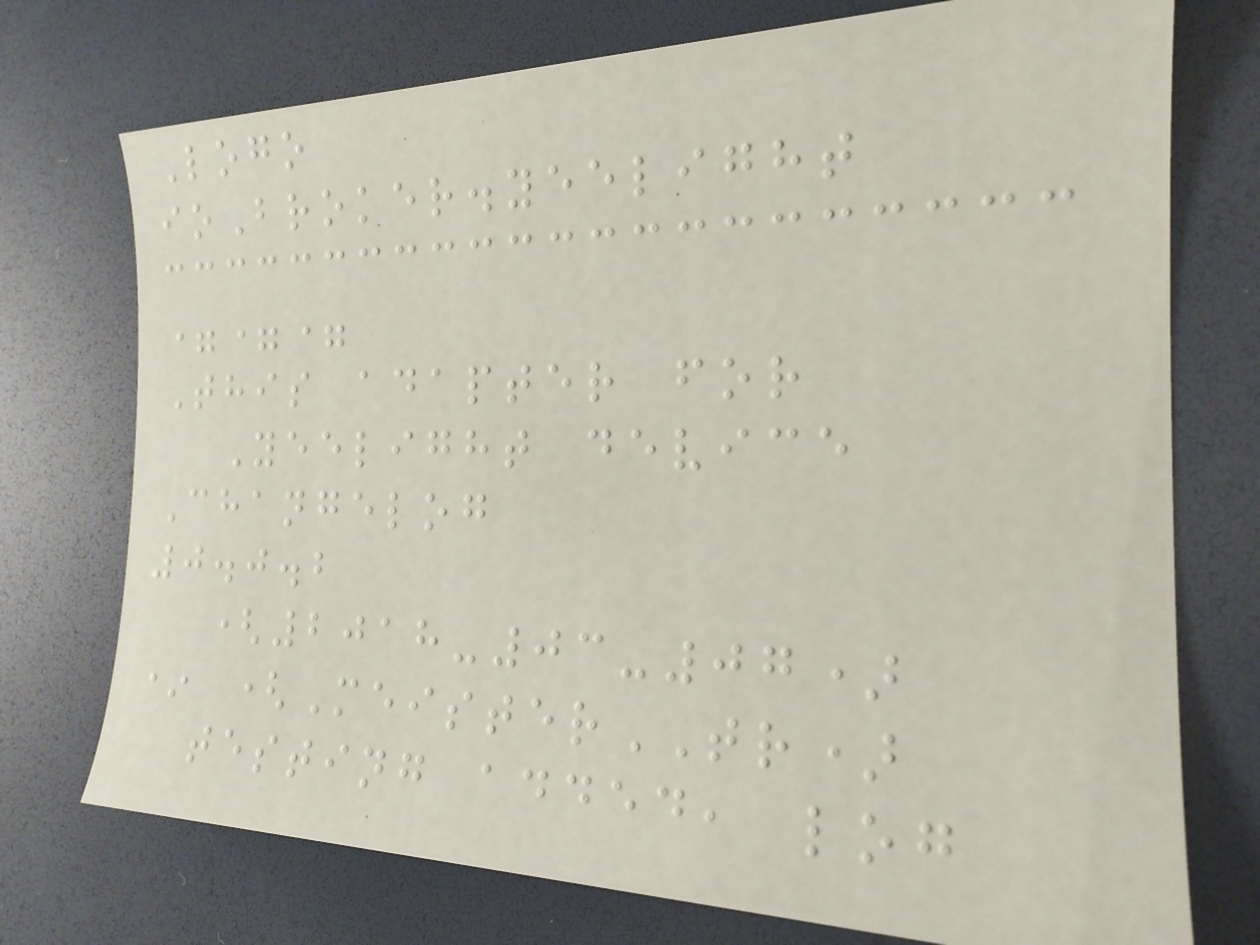Logo
ioBroker.yeelight
===
This adapter for
Yeelight device
Changelog
0.0.2
(2018-03-07)
* (MeisterTR)
testing added, log
